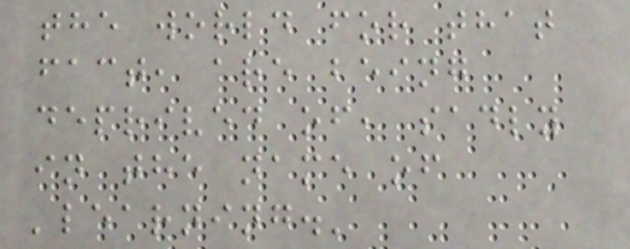the world for that
fact, are being
deprived of, sadly
in the name of
'learning.'
